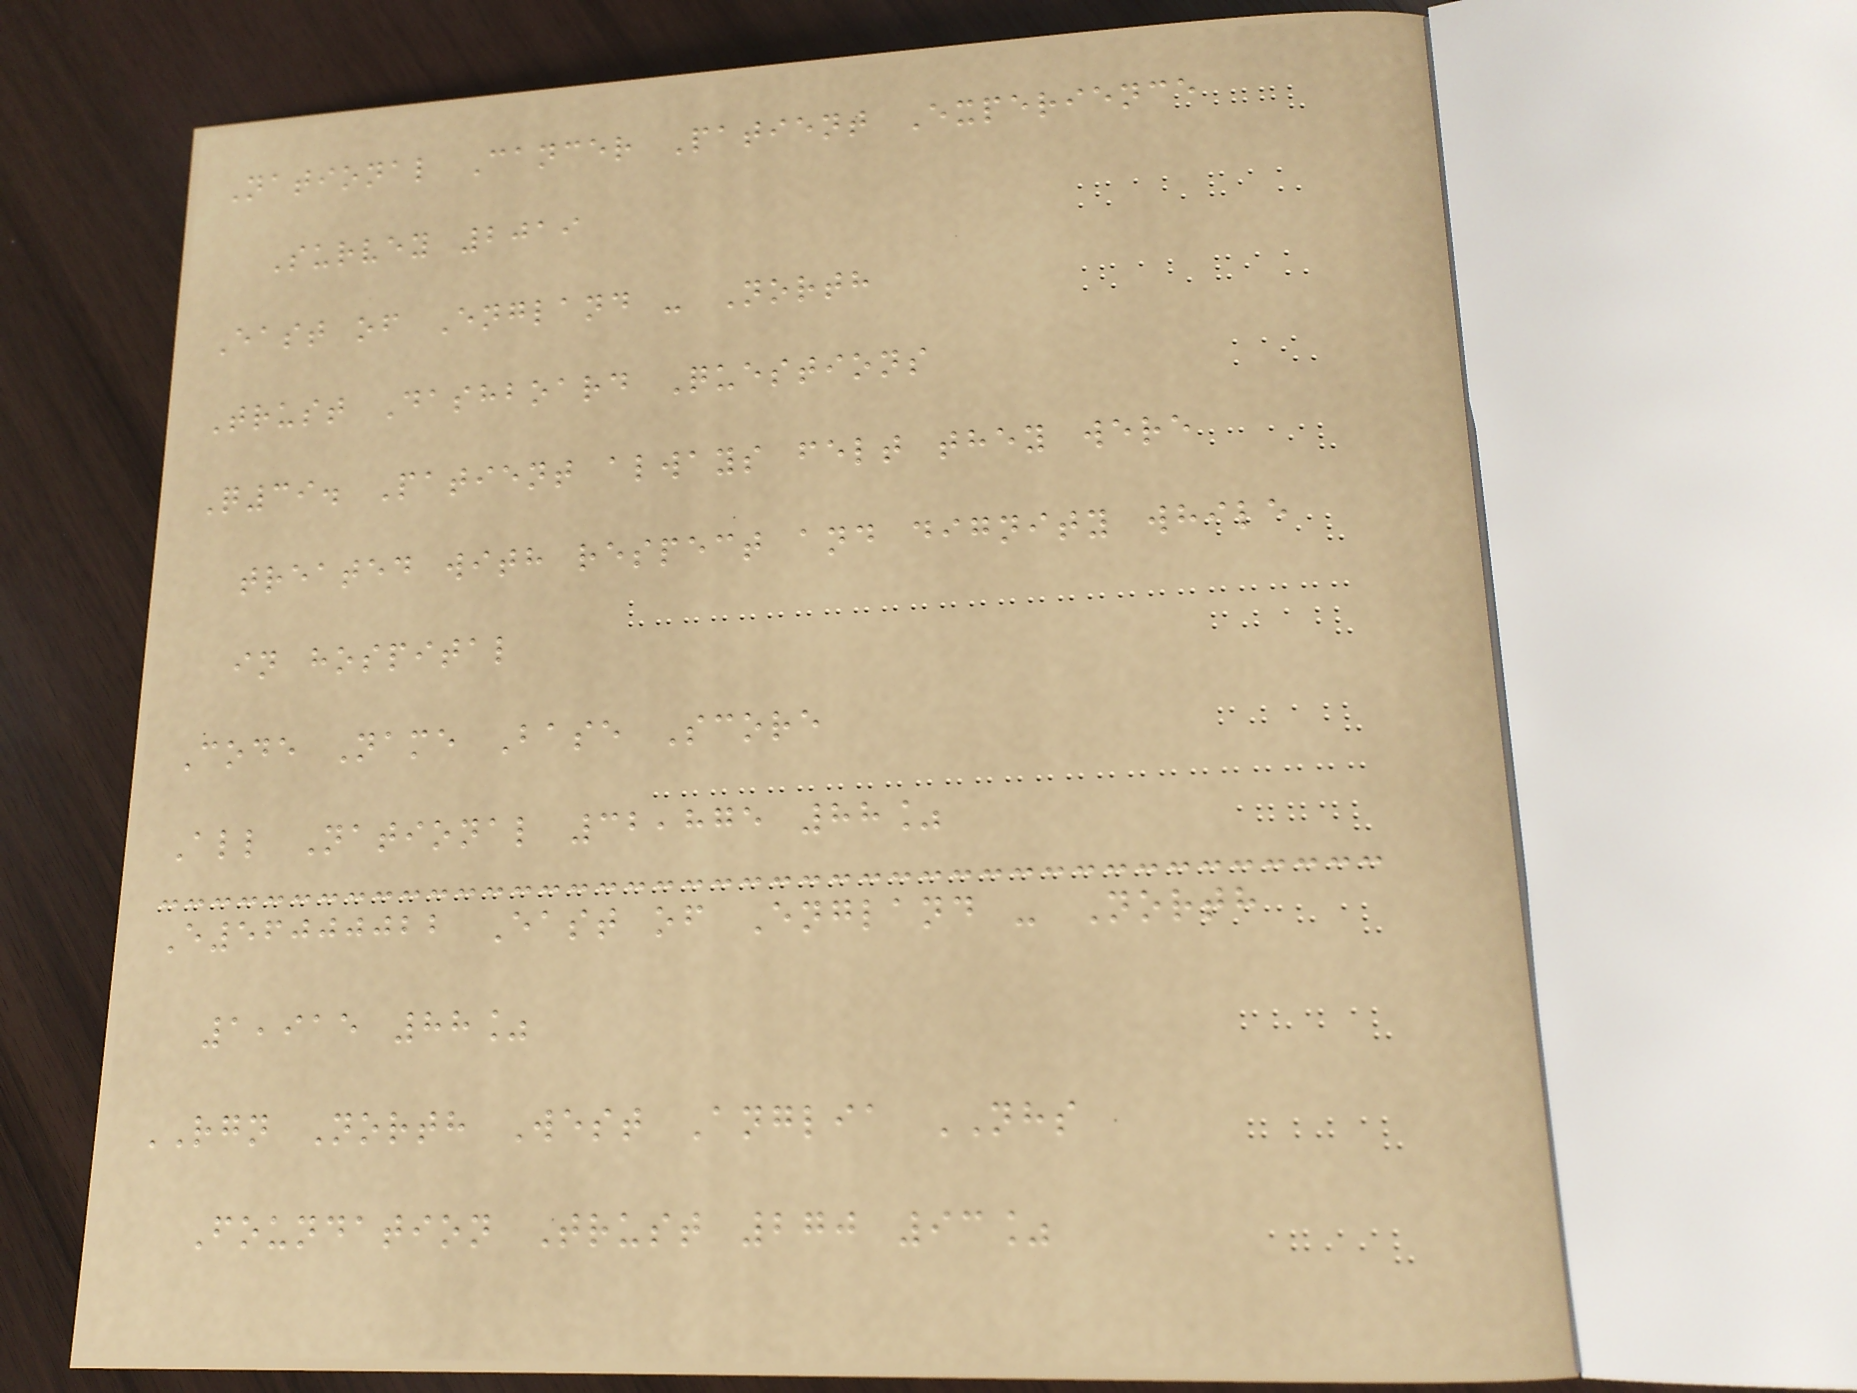National Cancer Patient Experience
Survey 2019
East of England - North
Trust Dashboard Questions
Q39. Patient always felt they were
treated with respect and dignity while
in hospital
Code Name Base Score
All National 32,875 88%
E56000022 East of England - North
1,915 88%
RGN North West Anglia NHS
Foundation Trust 270 93%
